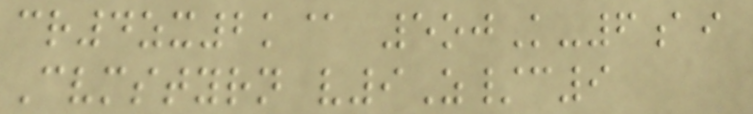cr4zx2k@ 5ojK-6ai
Cvmstyrn v9Z/c9
